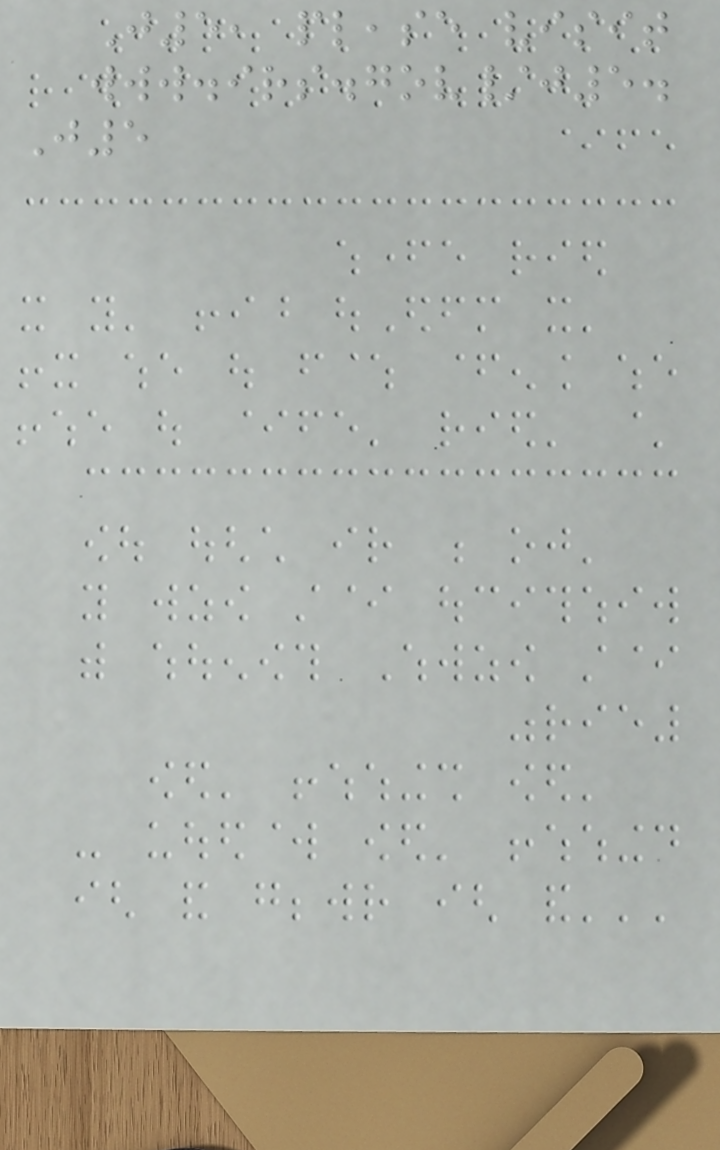J5, please visit
www.irs.gov/j5.
J5
